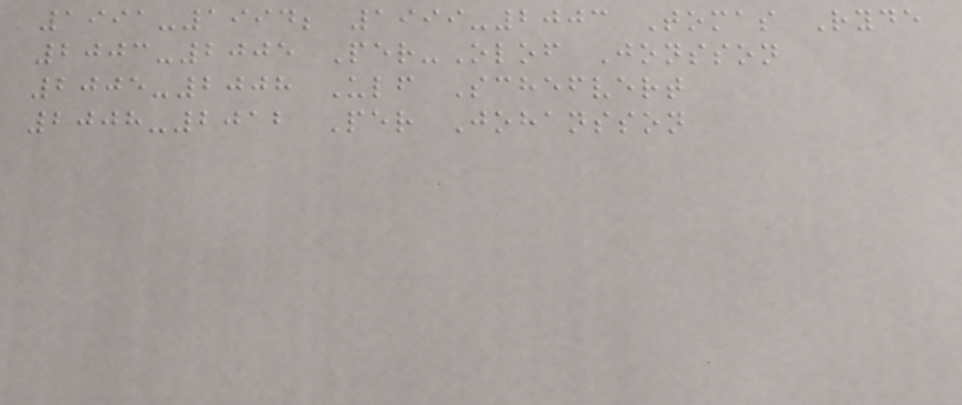1991-1994; 1999-2003 Tomas Ryde
2003-2005 Per-Olof Jonsson
2005-2008 Ulf Schefvert
2008-2012 Per Johansson
